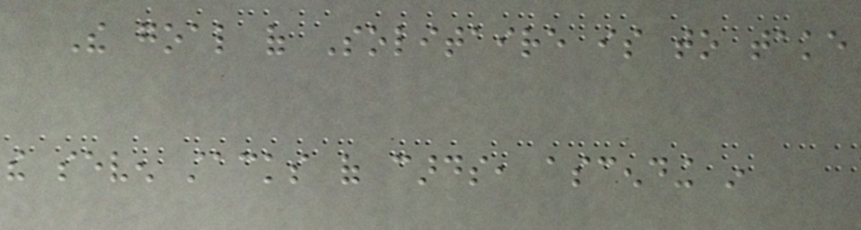The goal of Solitaire is to take
the seven stacks of cards, ascending in
